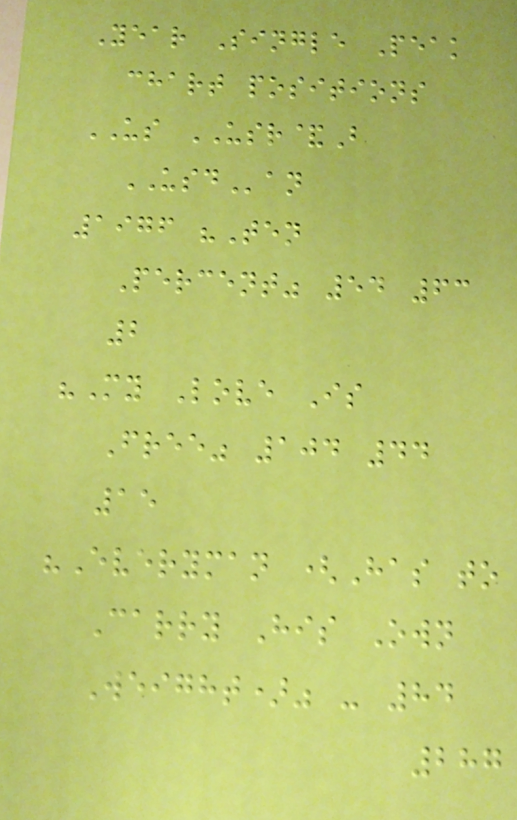Year Single Peak
chart positions
US USR&B
USDan
1976 "Ten
Percent" 54 63
2
"My Love Is
Free" 104 44
15
"Everyman (Has to
Carry His Own
Weight)" - 84
287
